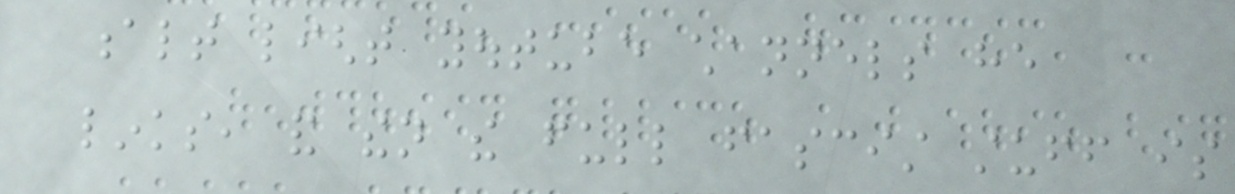alt light youtube channels he
links, and then the full fascist stuff is
